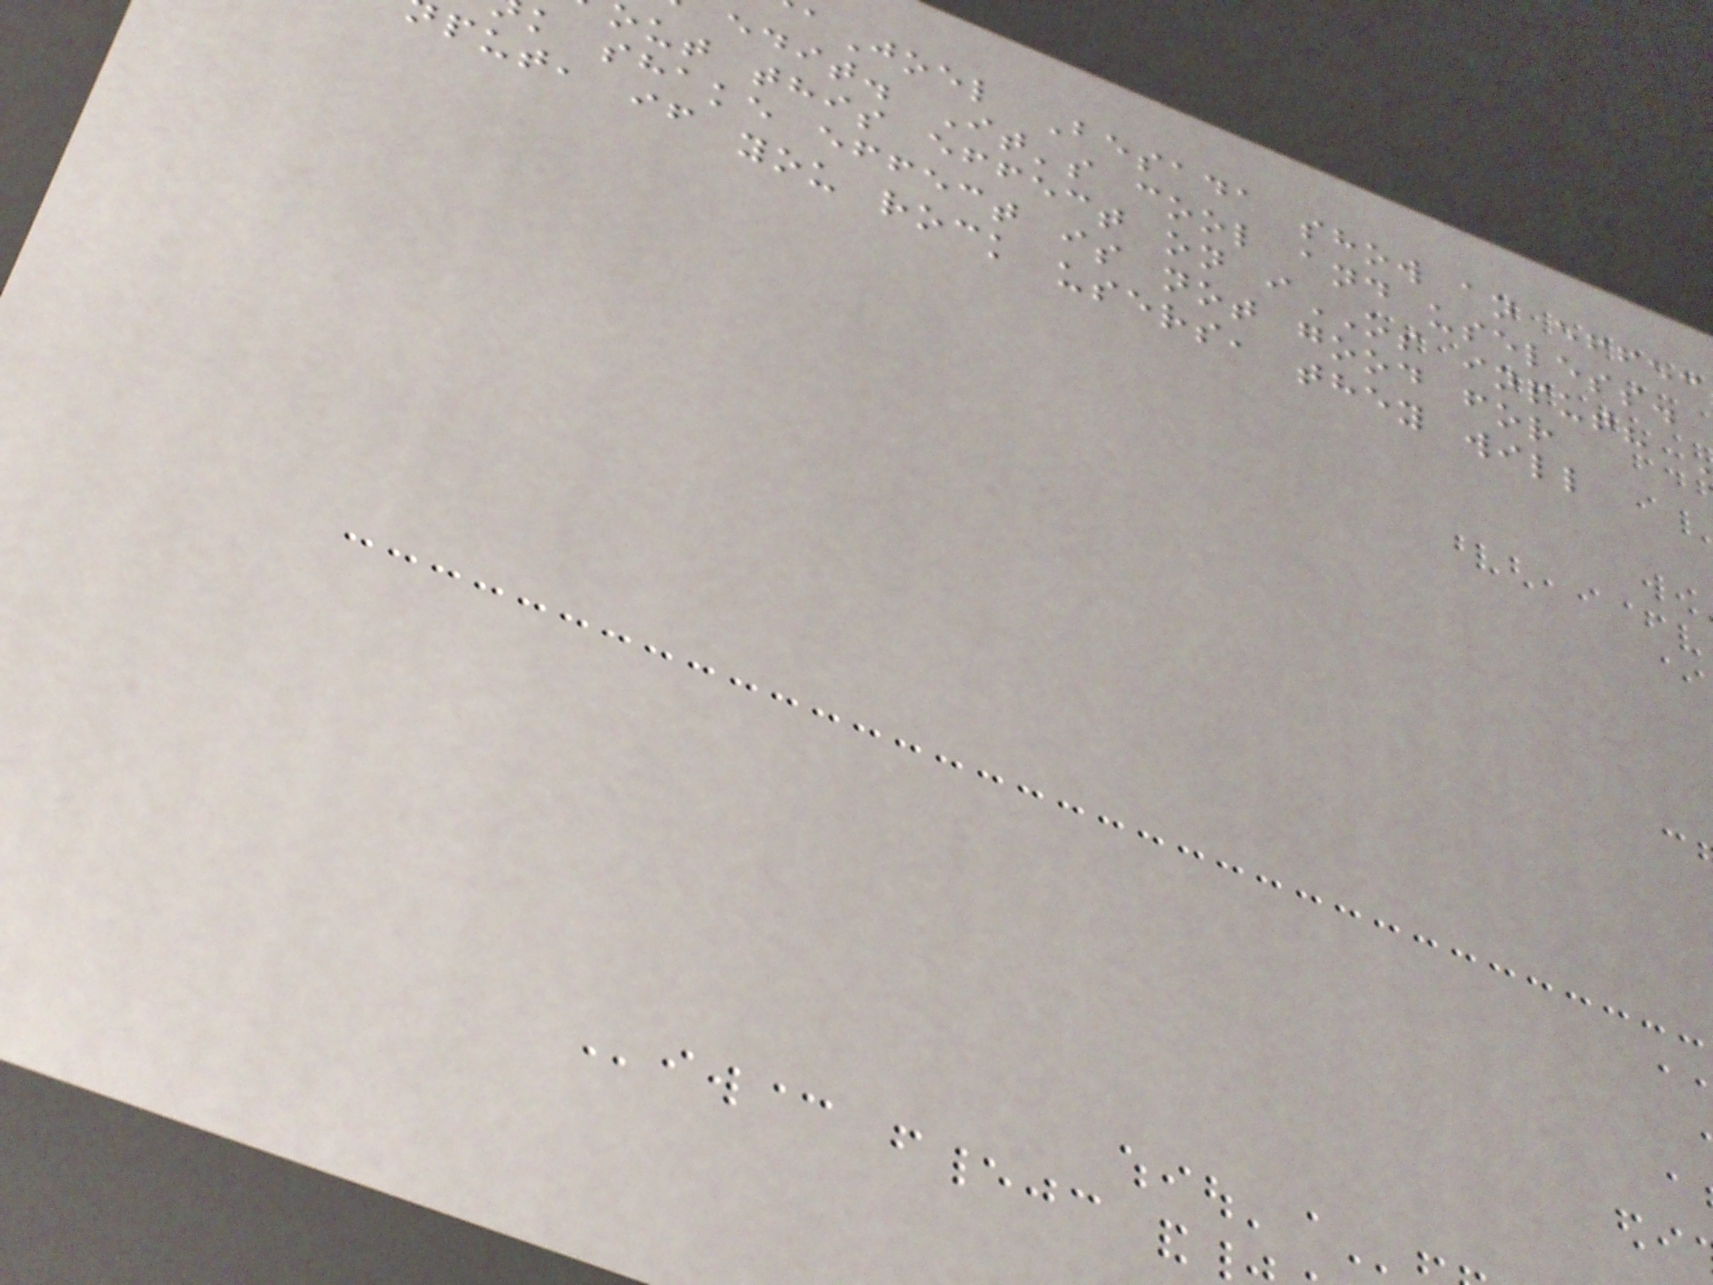Joel Besada show an effec
edit. It's cool and useless.
out this effect on iOS input?
k shake effect is not good for
put, if you rock users, they will
